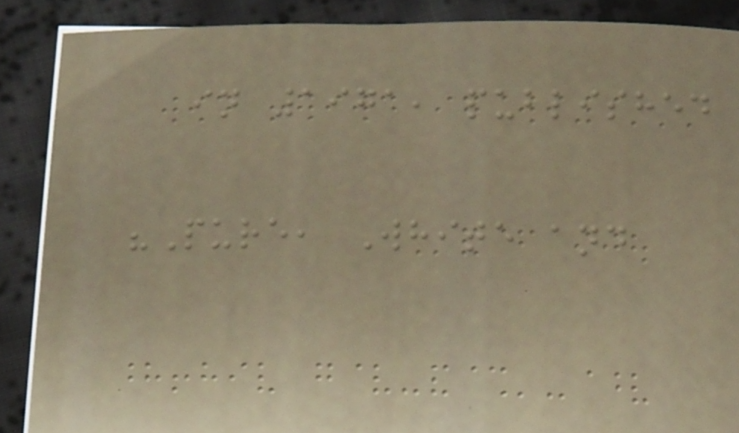in 1971, published
"Pure, White and
